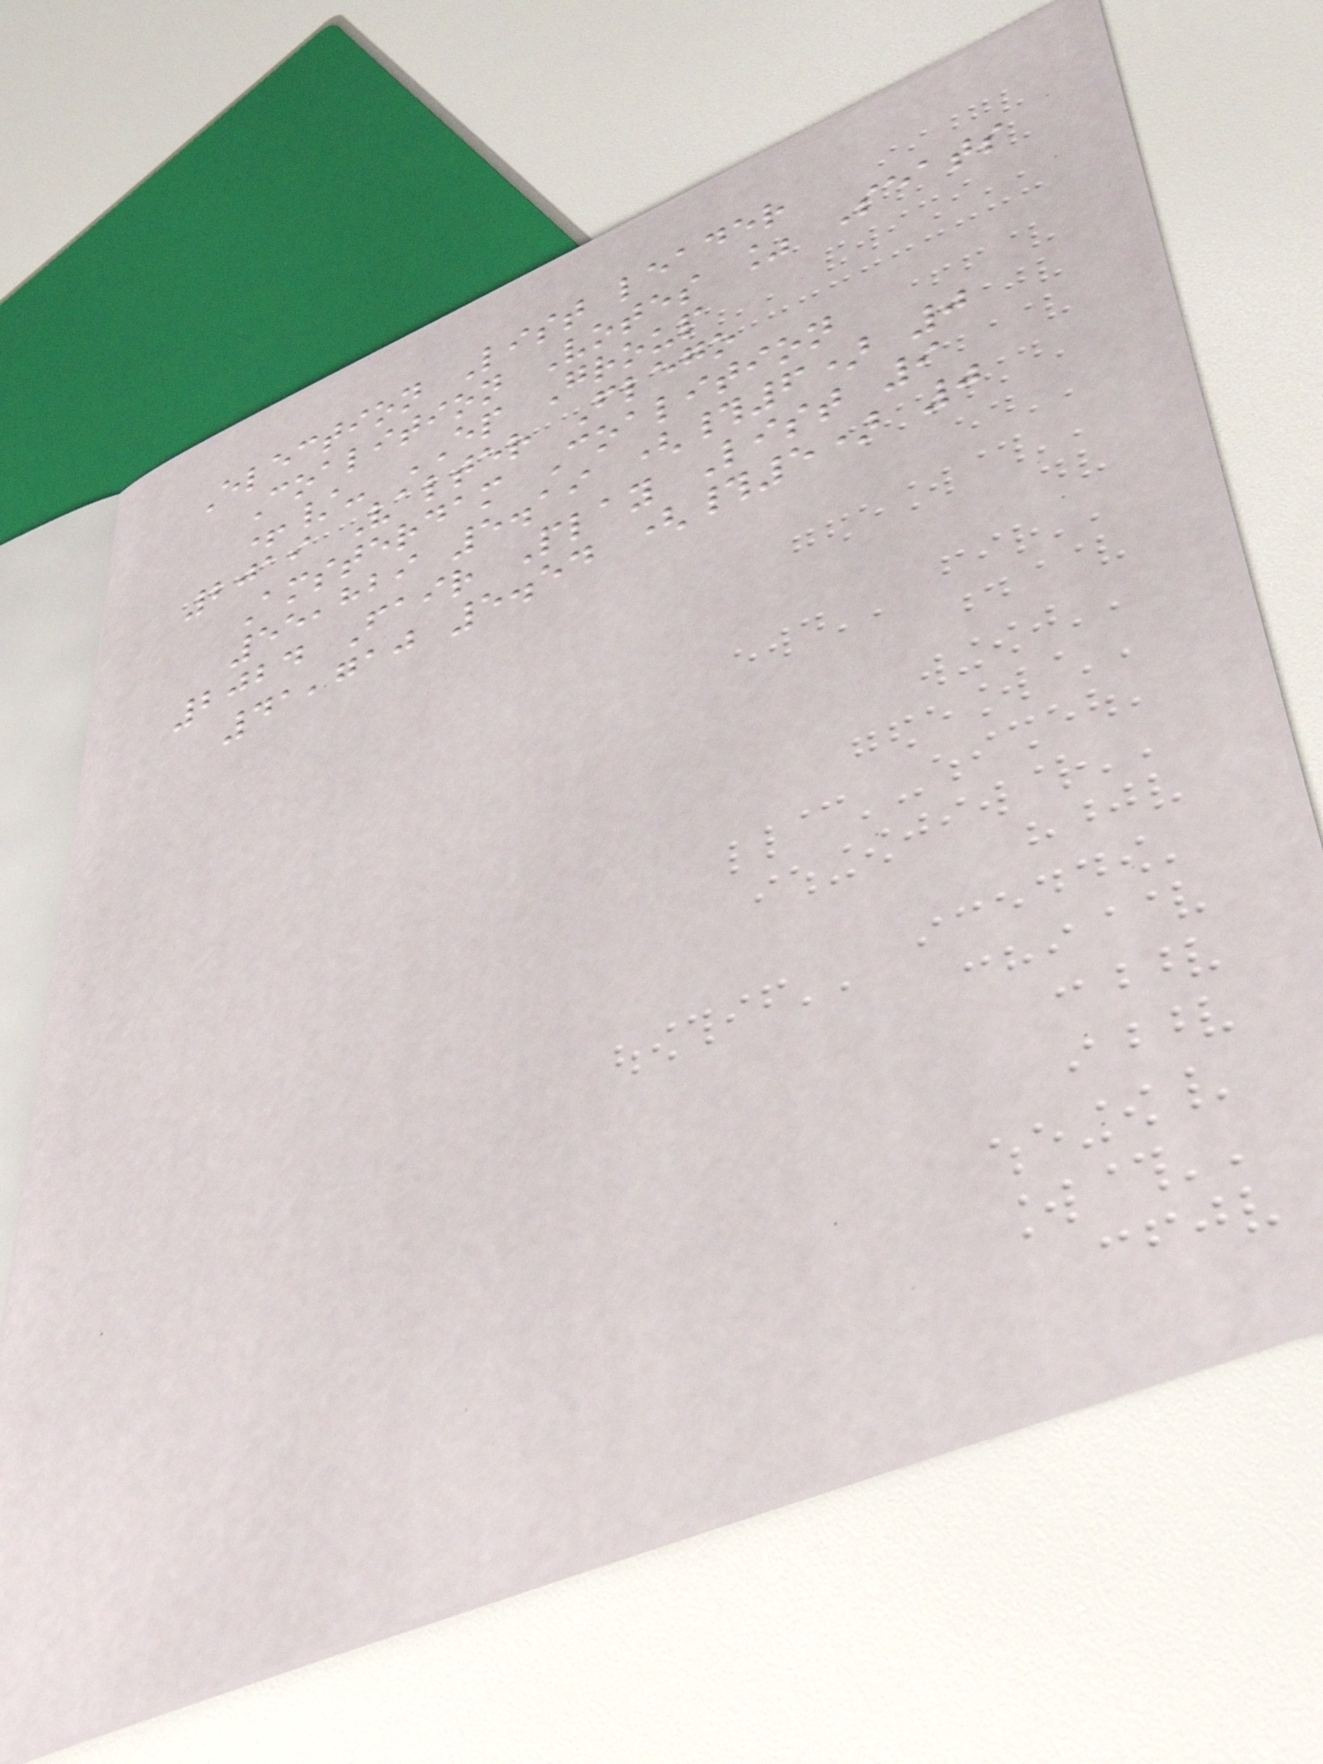Election List leader
Coalition Votes % Seats
+/- EP Group
2019 Valter Flego
Amsterdam Coalition
55,829 5.19 (#6) 0
2024 Fair Play List 9
41,710 5.54 (#5) 0
